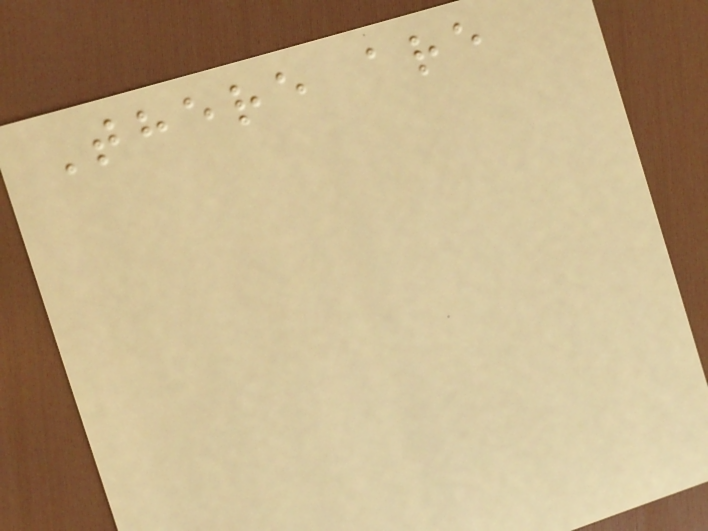There are
